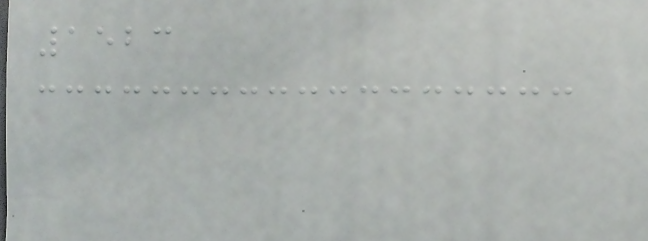1523
